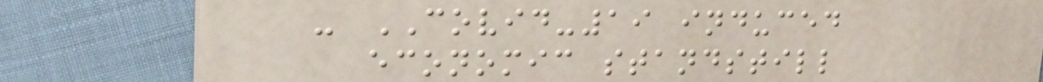- COVID-19 induced
economic standstill
